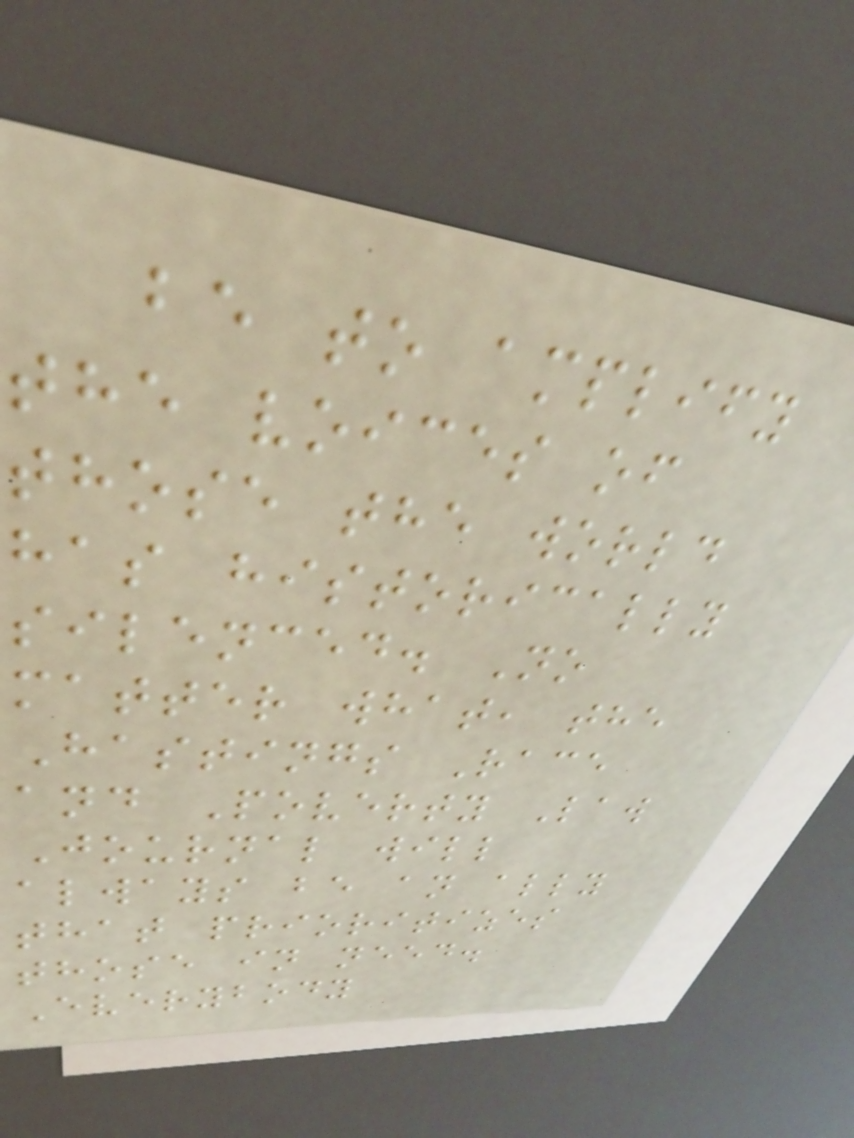be to amplify
the voices of
those the world
has historically
silenced. No
matter what, the
Hastings Race
and Poverty Law
Journal will
always be an ally
that prioritizes
those in need.
Everybody
